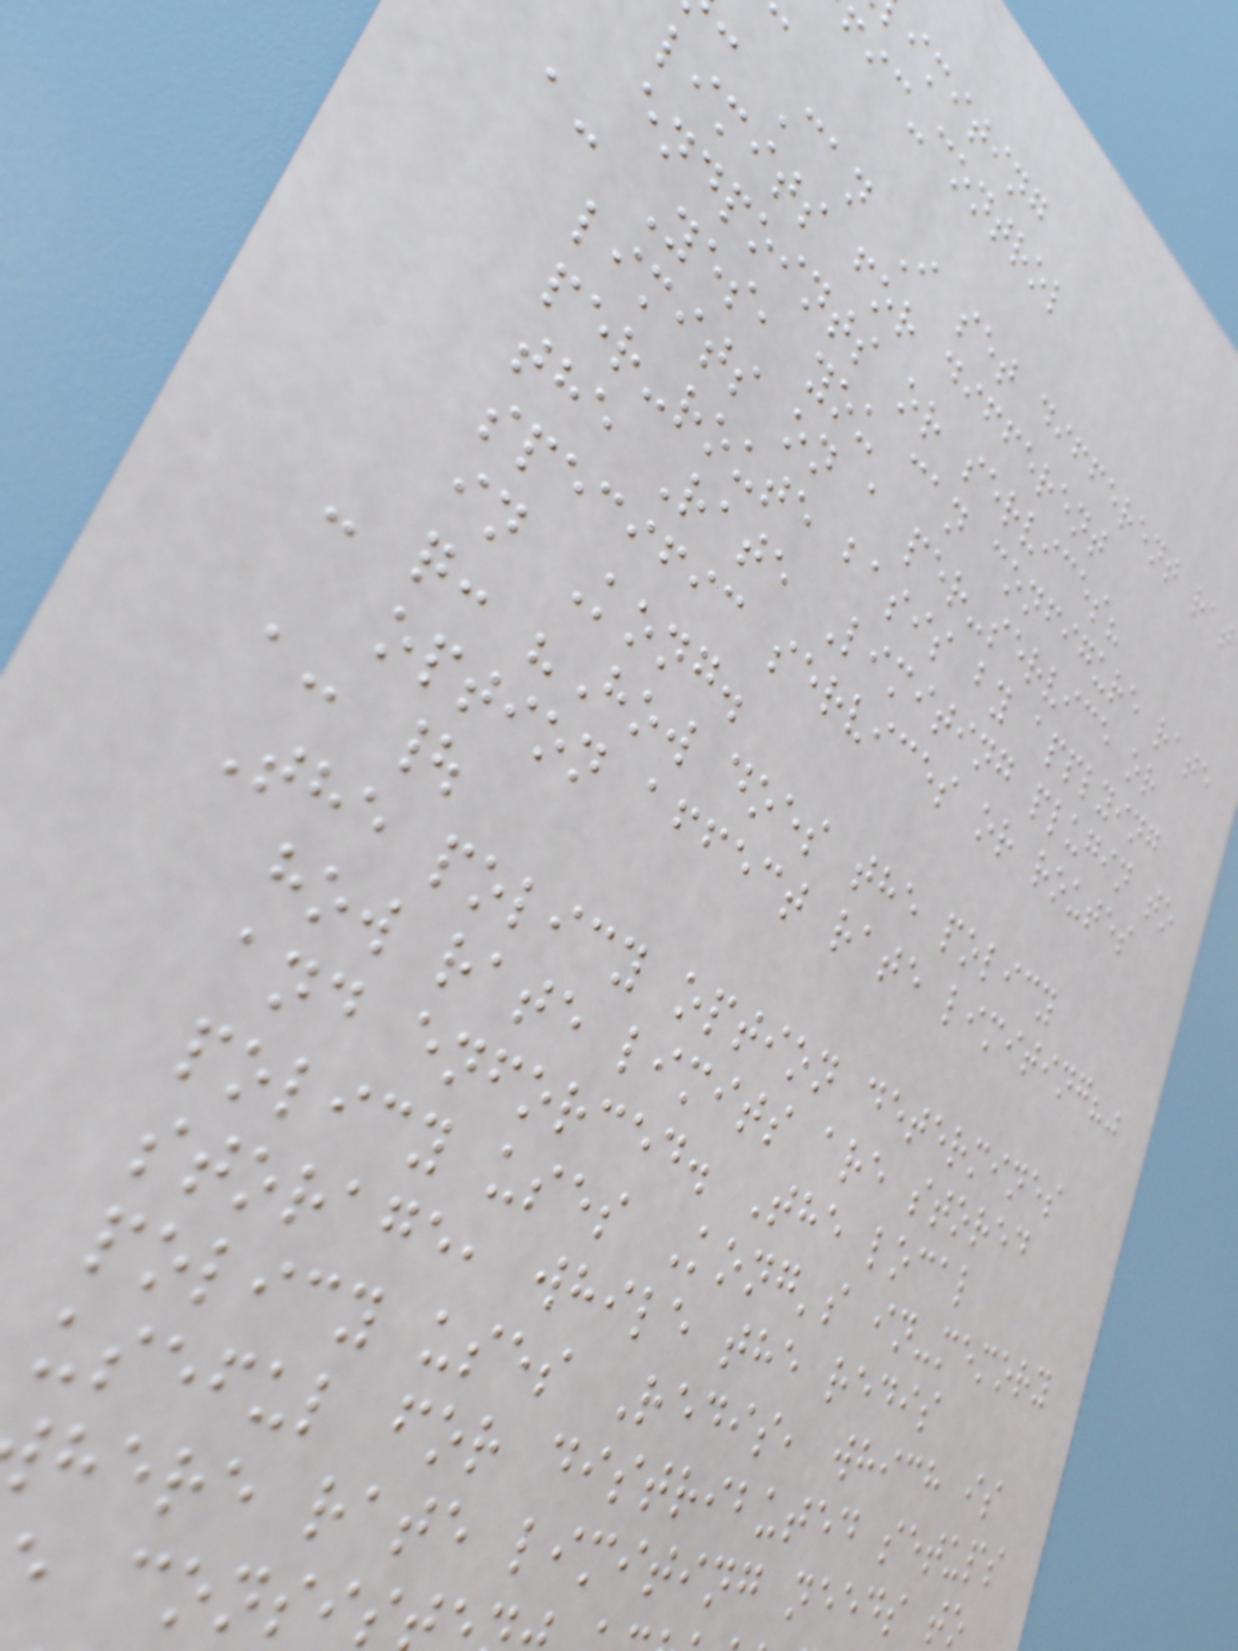imiting
fic-control
: Can I set different rat
limits for different
endpoints or services?
a: Yes, you can configure rate
limits on a per-service or
per-route basis by applying
the Rate Limiting plugin to
specific services or routes
in Kong.
- q: "How does the policy
option affect rate limiting?"
a: |
The policy option determines
how rate limits are stored
and enforced. The local
policy uses Kong's in-memory
storage, while the redis
policy uses Redis, which is
useful for distributed setups
here rate limiting needs to
